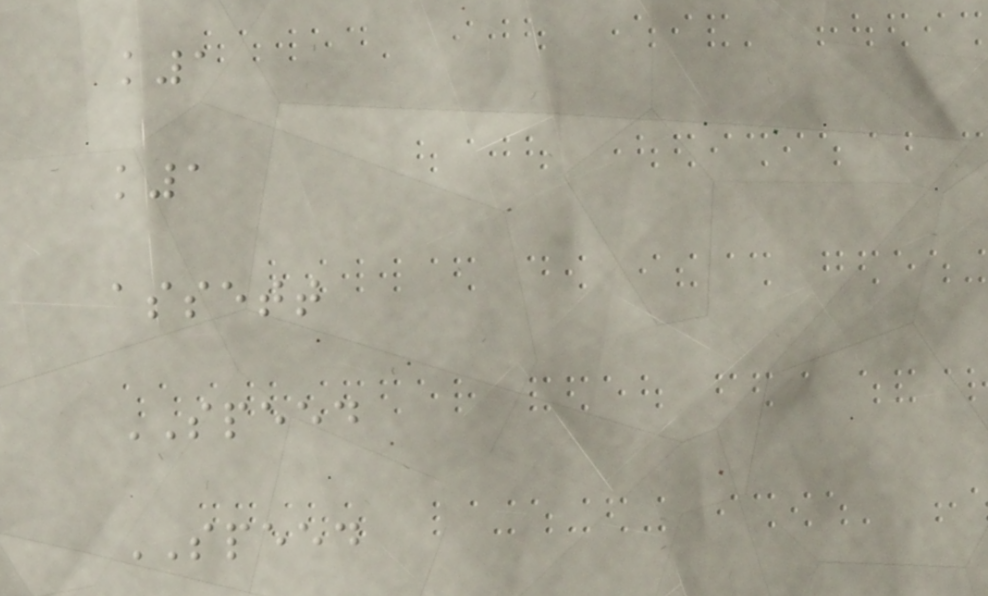k1
k1
assett
SPEED
SPEED
